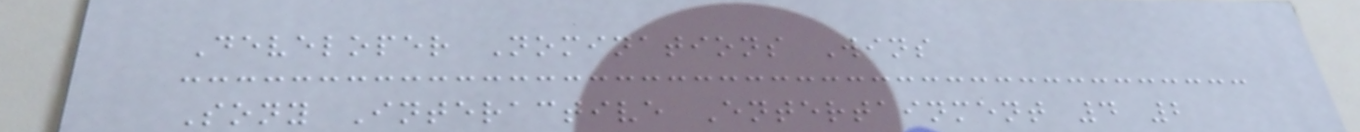Developer Nominations Wins
Sony Interactive Entertainment 4 2
